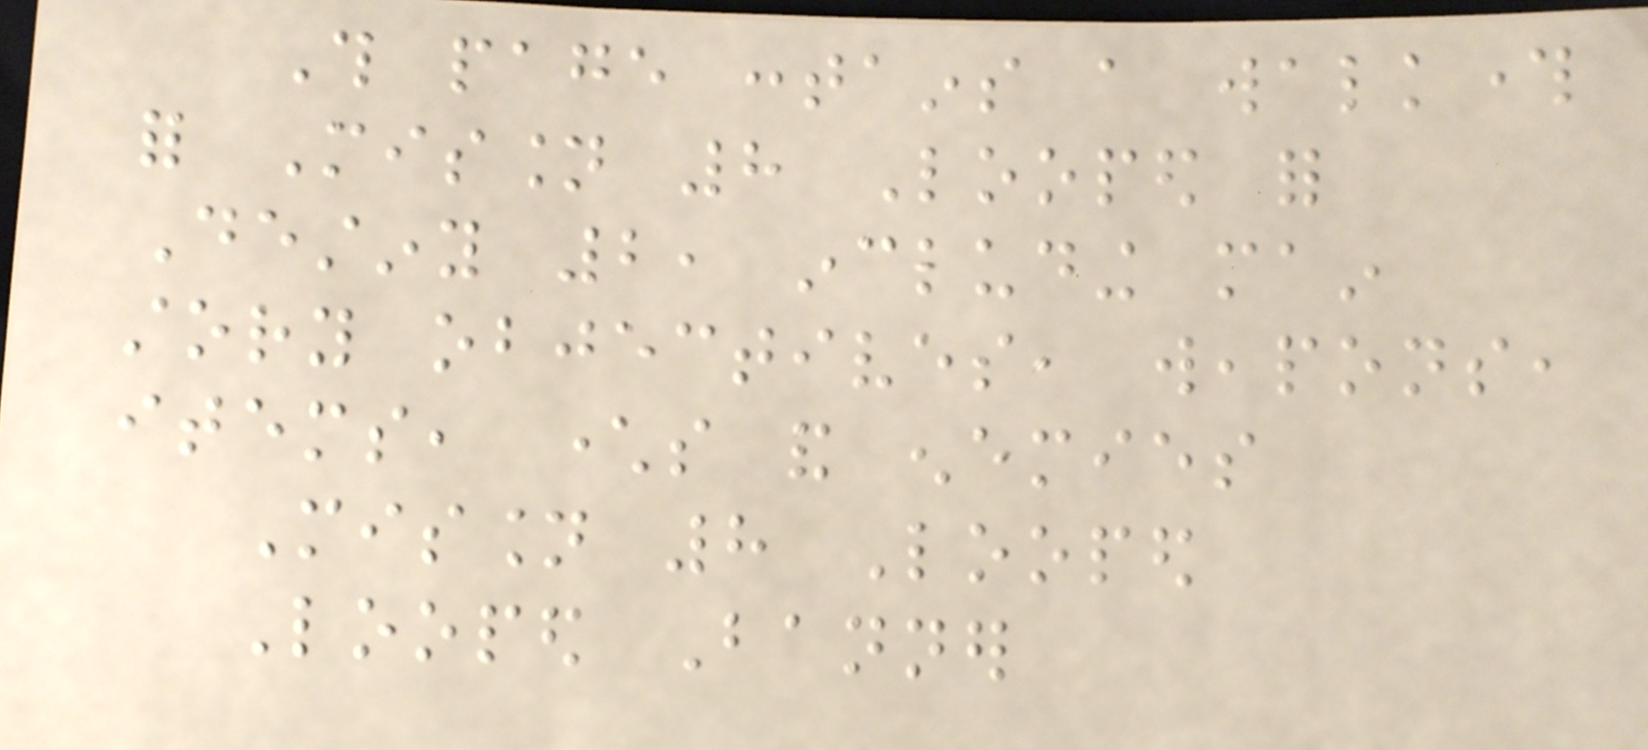This page contains a walkthrough
for Mission 8 Looped for
Destiny 2, including main
story objectives, weapons,
items, characters and enemies
Mission 8 Looped
Looped Banner
